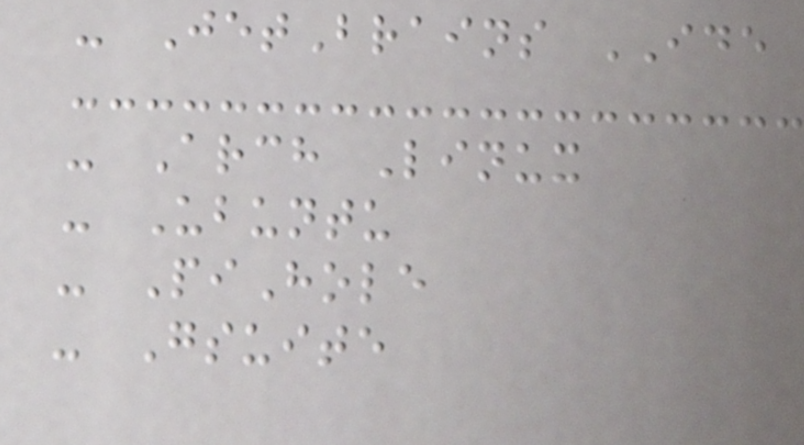- JetBrains IDE
- Arch Linux
- Ubuntu
- PiHole
- Gsuite
